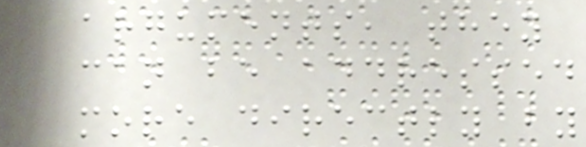arguments, they
can be addressed
more directly by
